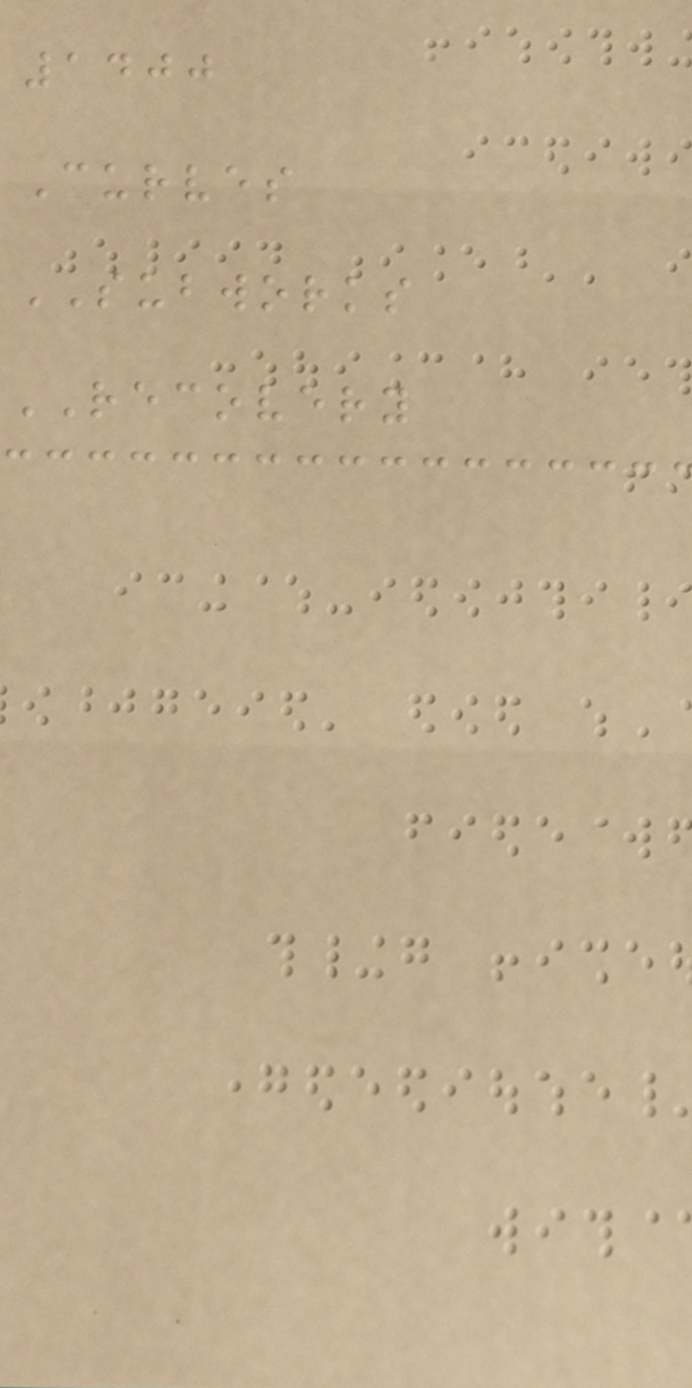1400
Curves
SUBWORKS
RECOVERY
